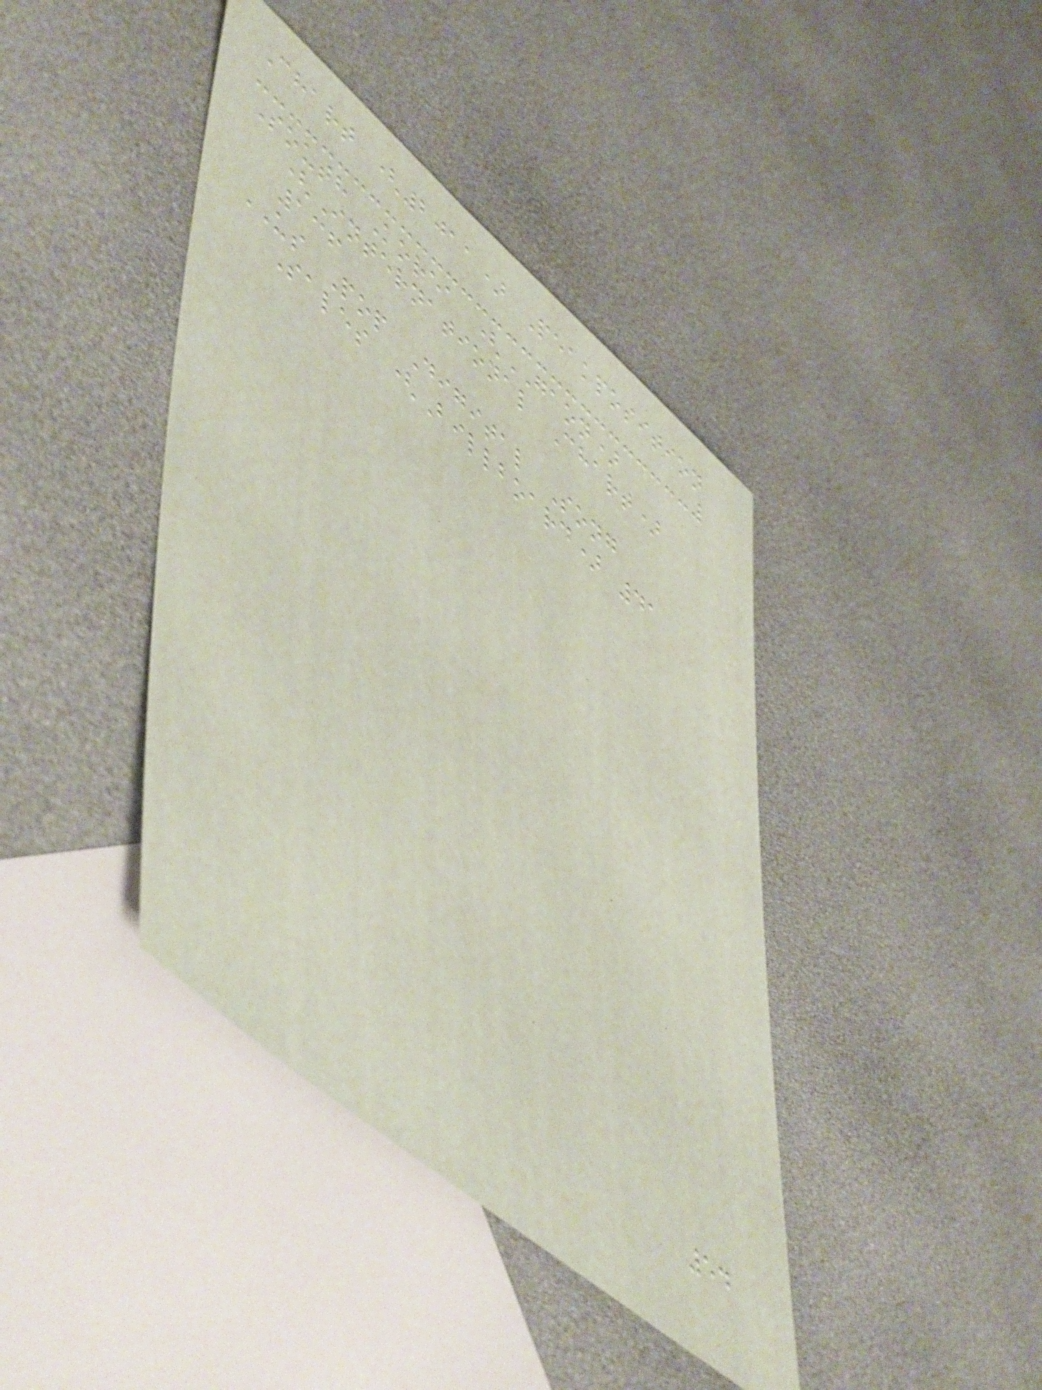Chart (2011) Peakposition
South Korea (GAON)
(International Chart)
136
US Pop Digital Song
Sales (Billboard) 41
54
